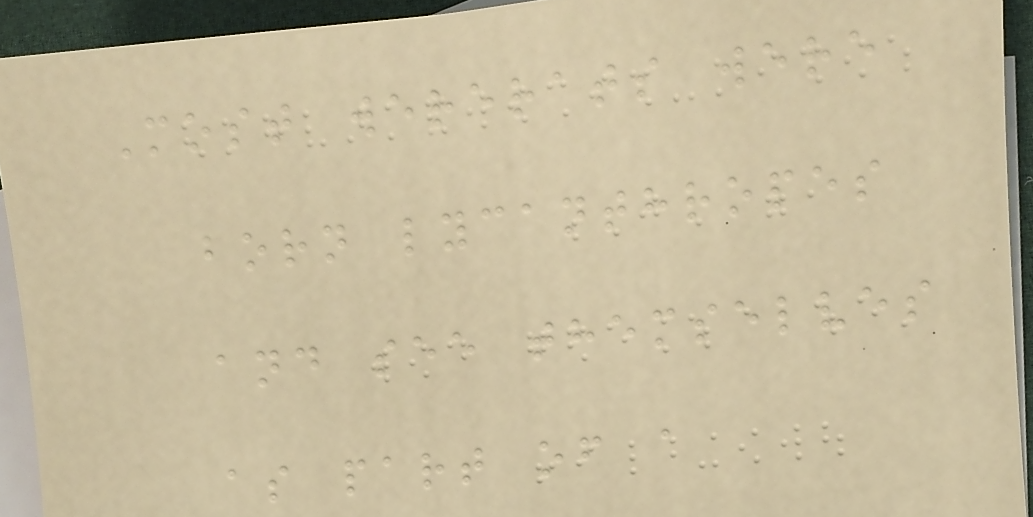Most wererats were
born lycanthropes
and see themselves
as part of a
